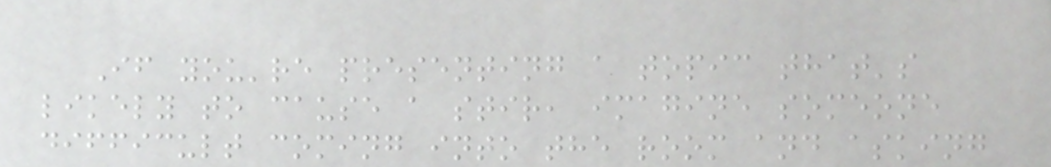If you're presenting a topic that's
likely to cause a stir, imagine someone
difficult coming into the room and asking
